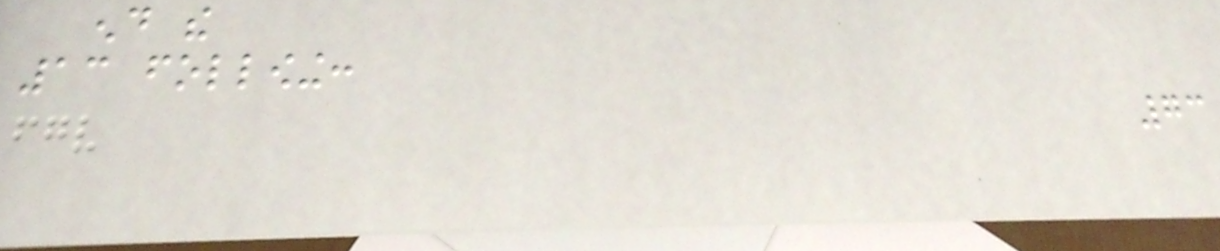end the
13 following:
73
